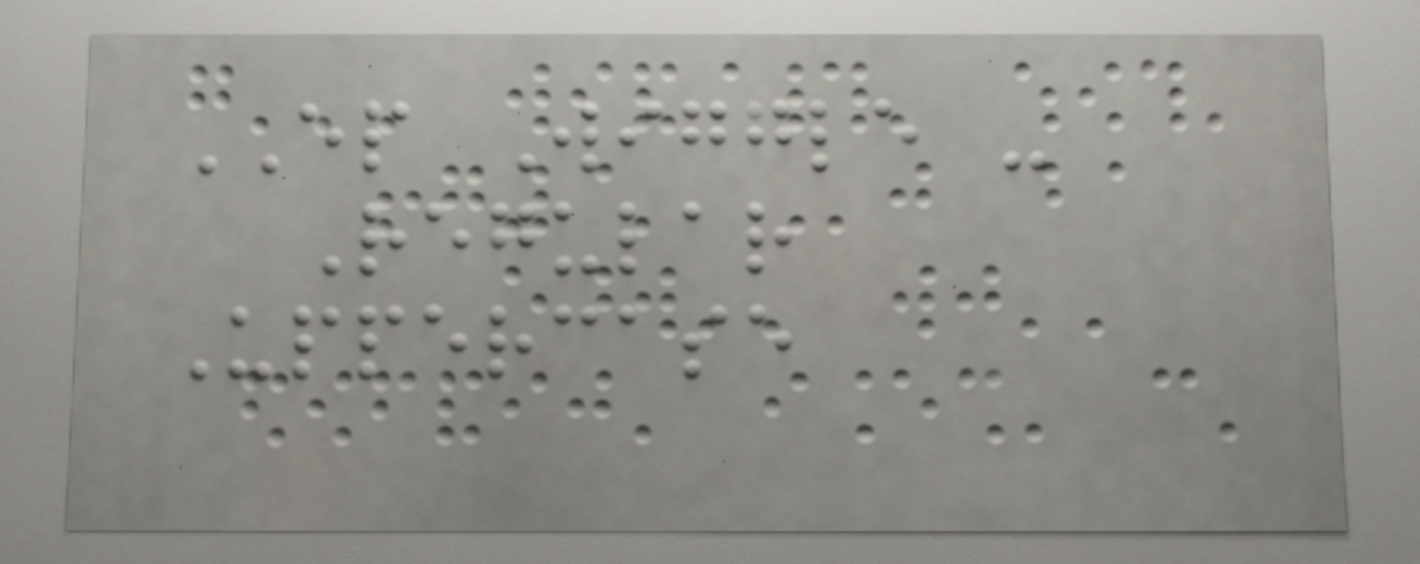EP Wiggle -
Regular
Uppercase
